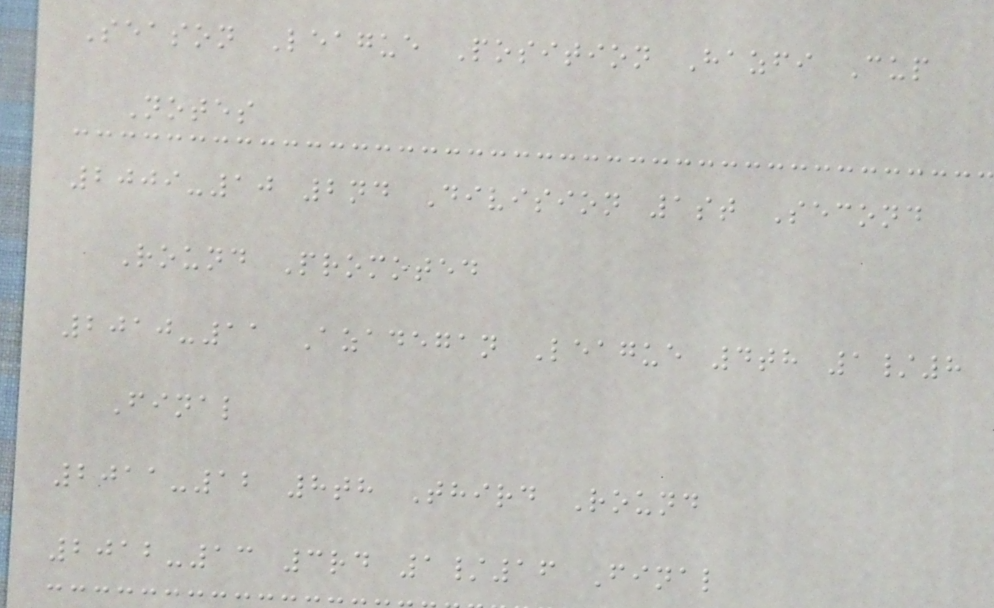Season League Position Hazfi Cup
Notes
2009-10 2nd Division 1st Second
Round Promoted
2010-11 Azadegan League 4th 1/8
Final
2011-12 8th Third Round
2012-13 3rd 1/16 Final
